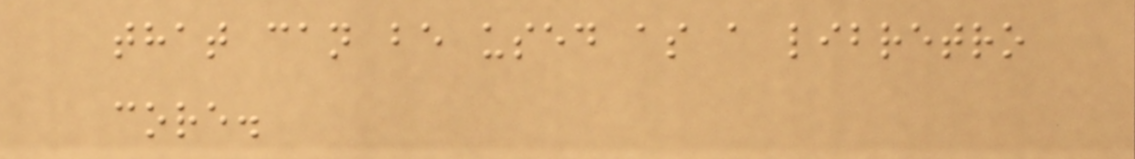that can be used as a libretro
core.
